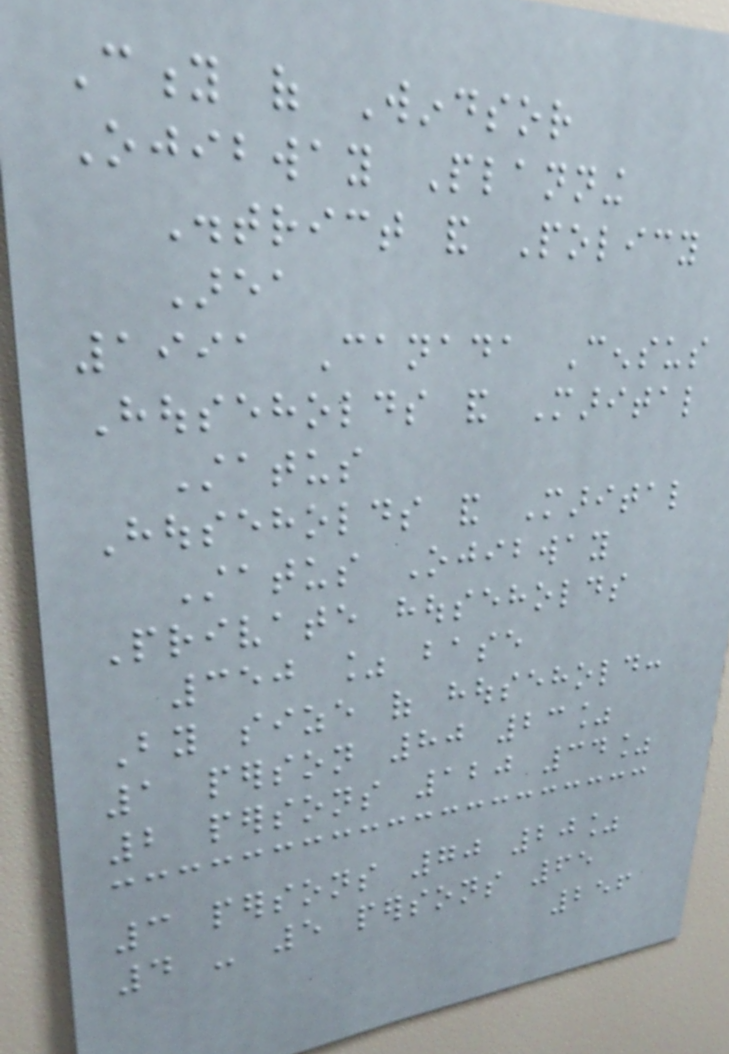City of Windsor
Ojibway Planning
District and Policy
Area
1991 Canada Census
Households and Marital
Status
Households and Marital
Status Ojibway
Private households
350 % base
By size of household:
1 person 80 23%
2 persons 120 34%
3 persons 70 20%
4 - 5 persons 65
256
